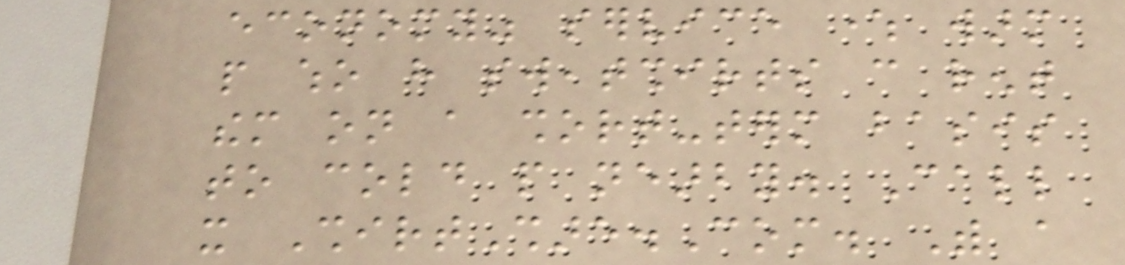economy" service where warm
people who have sweatshirts can rent
them on a short-term basis
to cold people nearby. Call
it ShirtShare.Com. With a
